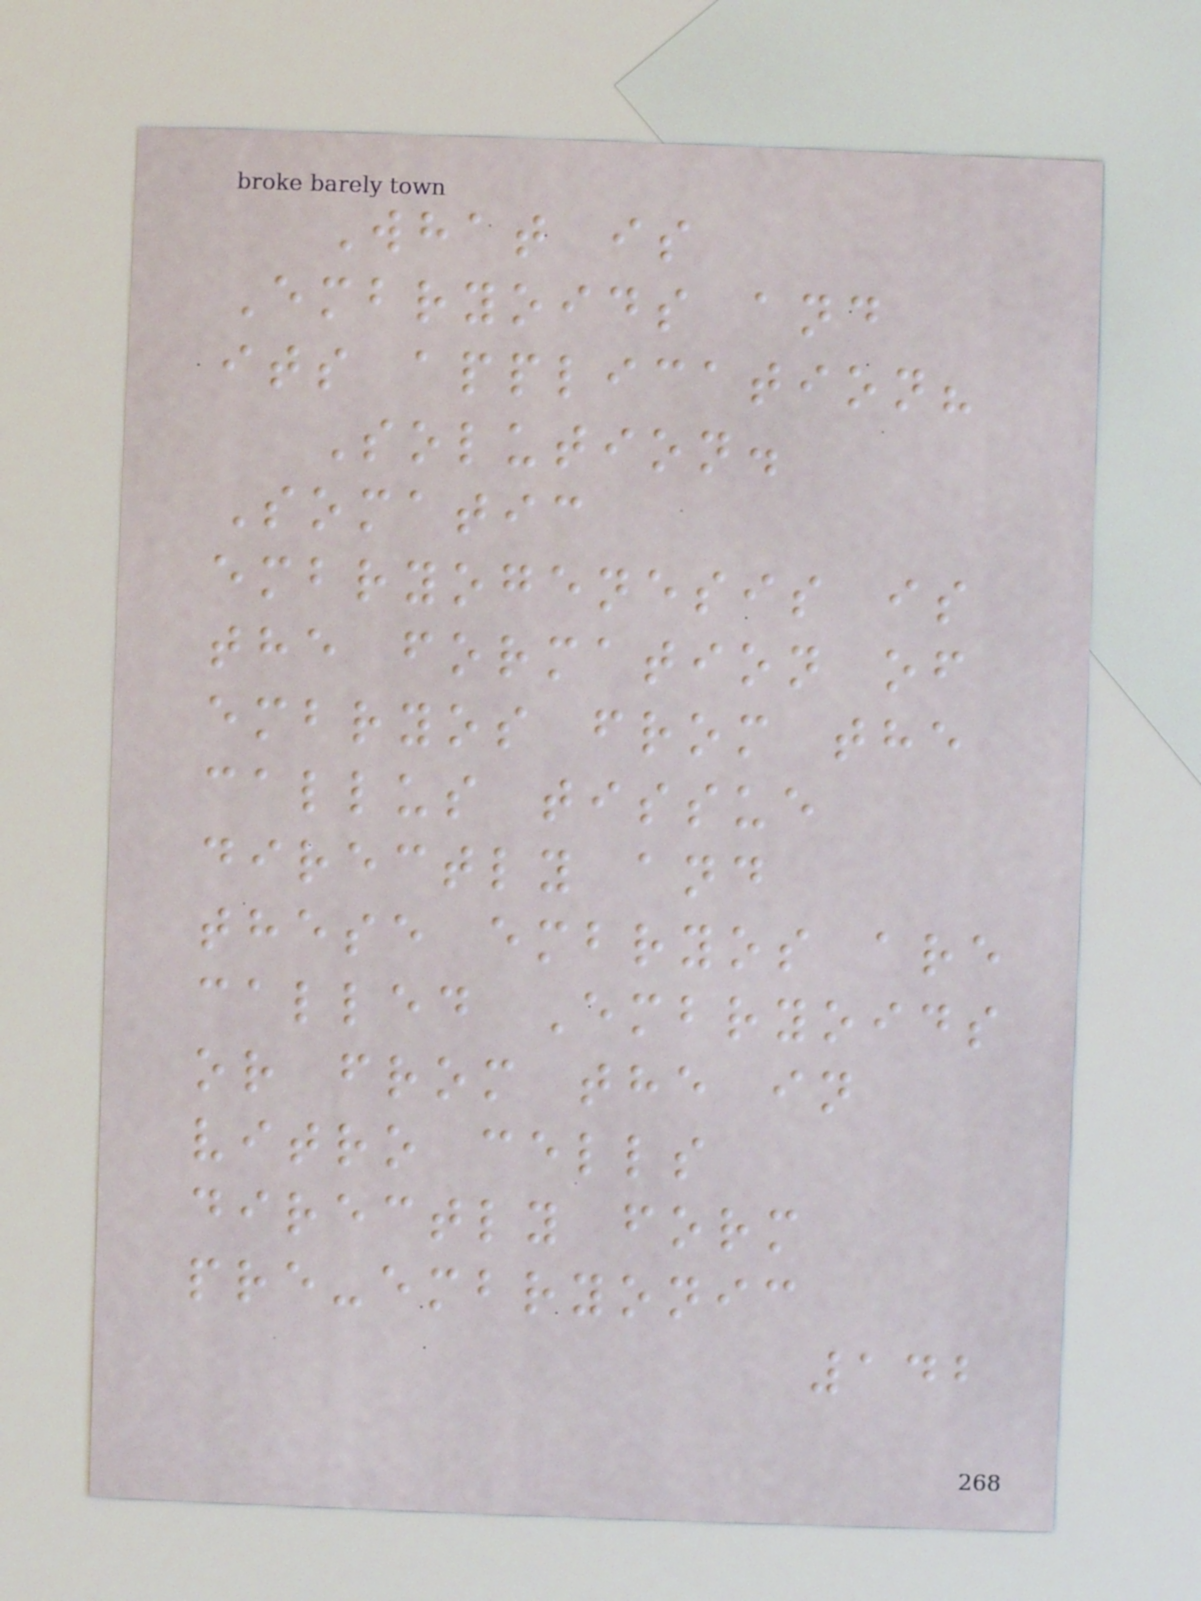What is
Embryoids and
its application?
Solution.
Somatic
embryogenesis is
the formation of
embryos from the
callus tissue
directly and
these embryos are
called Embryoids
or from the in
vitro cells
directly form
pre-embryonic
142
